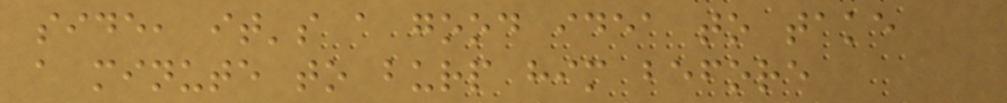side, it's a good idea to take
a minute to burp him before
